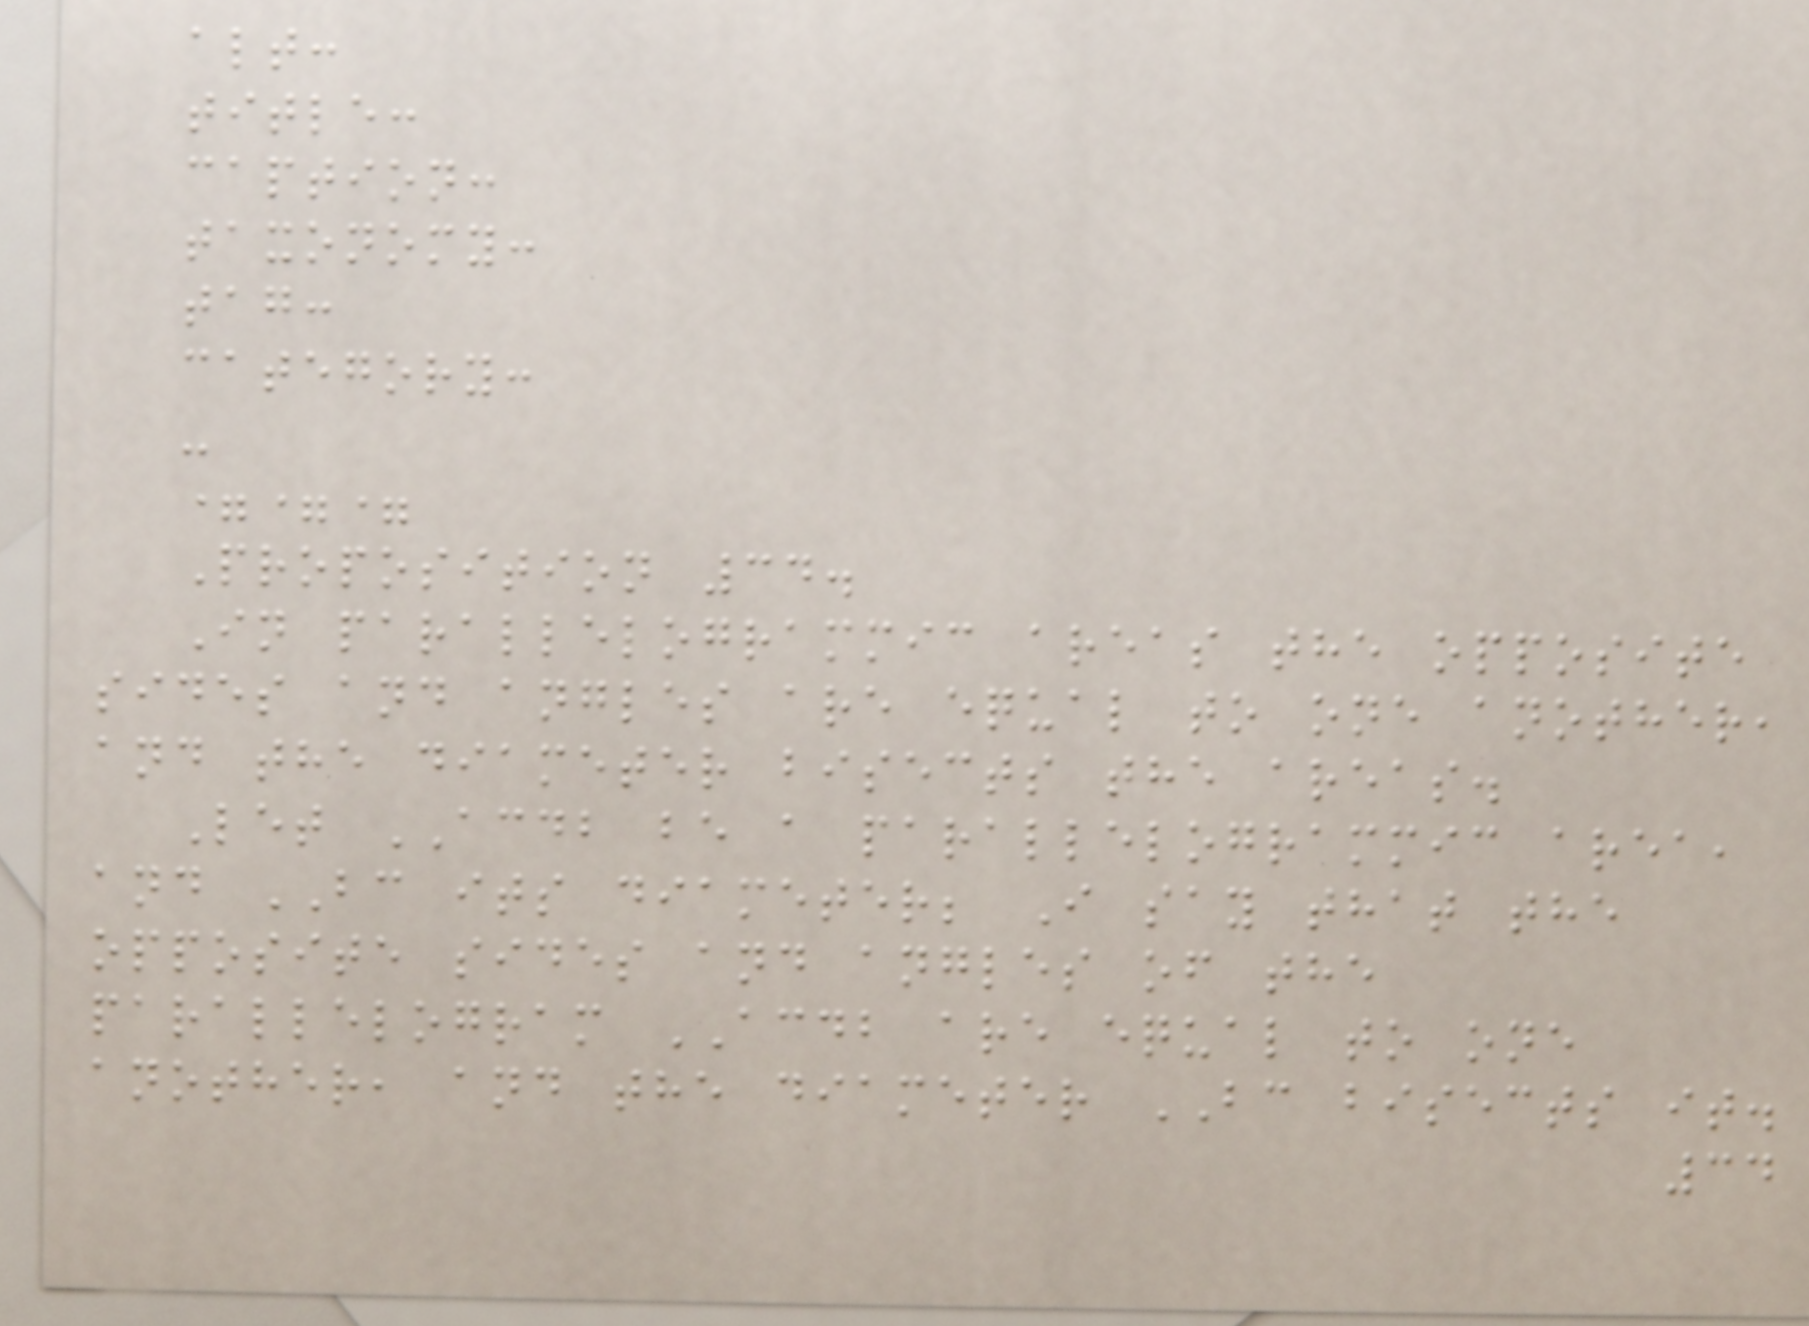alt:
title:
caption:
taxonomy:
tag:
category:
-
===
Proposition 34.
In parallelogrammic areas the opposite
sides and angles are equal to one another,
and the diameter bisects the areas.
Let ACDB be a parallelogrammic area,
and BC its diameter; I say that the
opposite sides and angles of the
parallelogram ACDB are equal to one
another, and the diameter BC bisects it.
34
